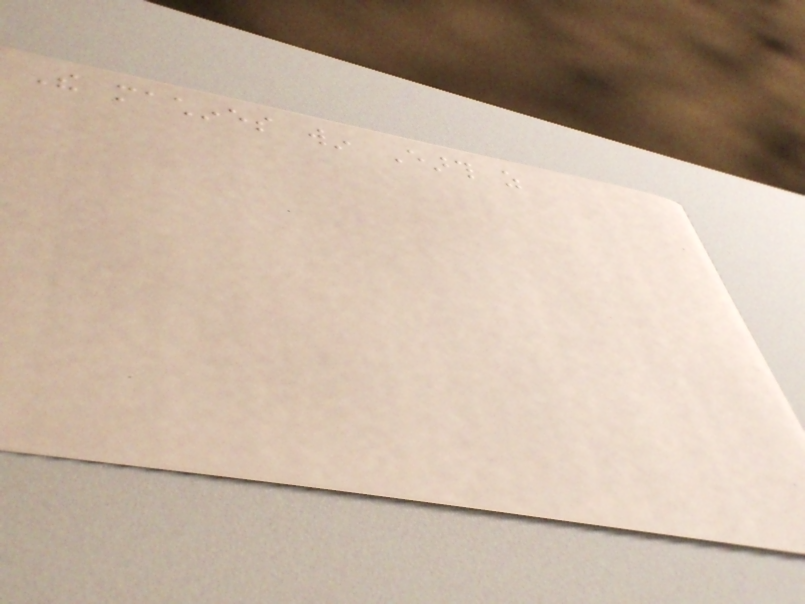The machines win Earth as
